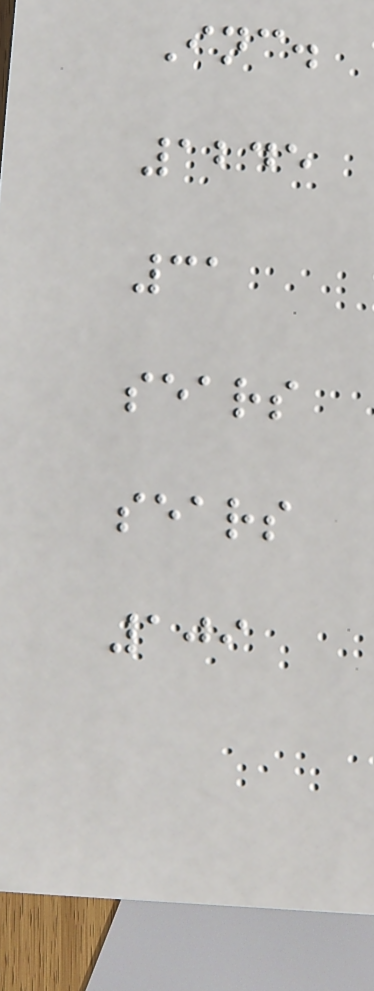Inc.
1245
31
sears
sears
109
